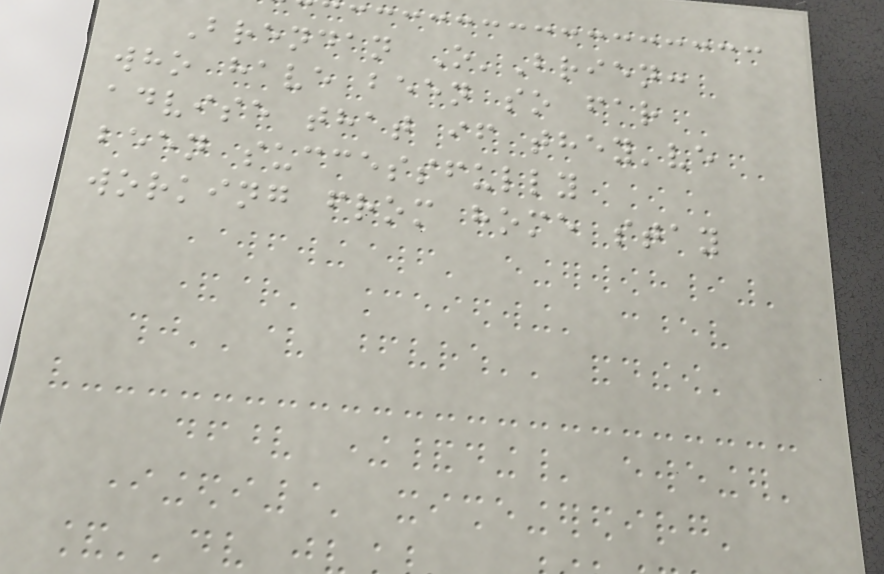Brendan O'Brien:
who have been so far
advise that if they've
been successfully
working from home stay
